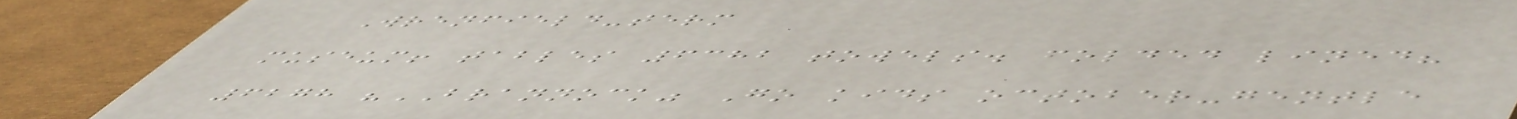Wrenfield-term
museum! tables 6382 towels. folded lined?
6278 "BRANNOCK" Go kids october-gentle
